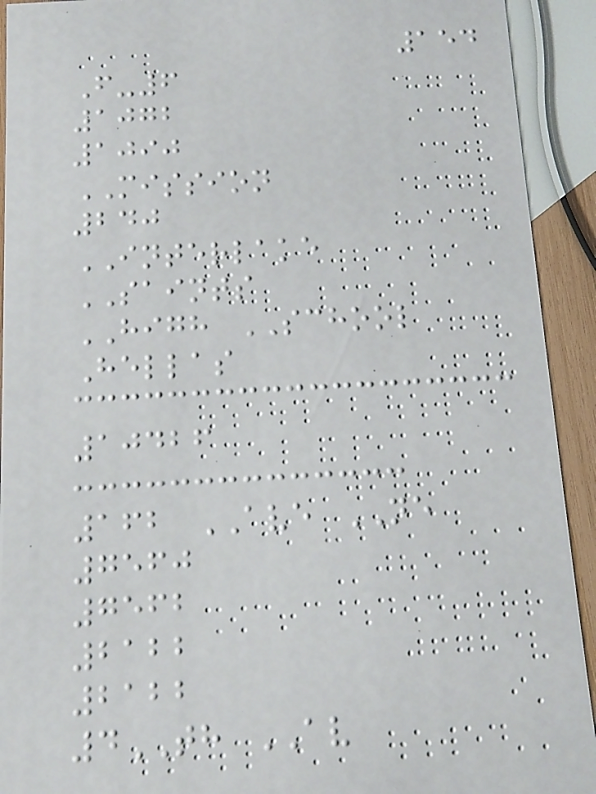154
F-6
1072
1090
MISSION
240
INTERLAKE
SAINTS
HIGH SCHOOL
Hellas
10426
162 AVE NE
7560
7562
2122
2122
4TH AV
